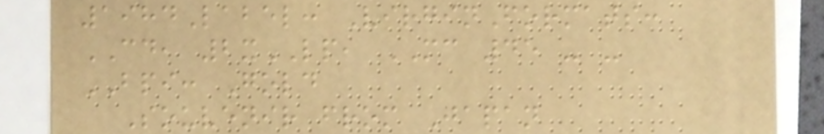1984Label: VirginFormats:
CD, 2xLP, MC 45 - -
BPI: Gold
Souvenir from Japan
